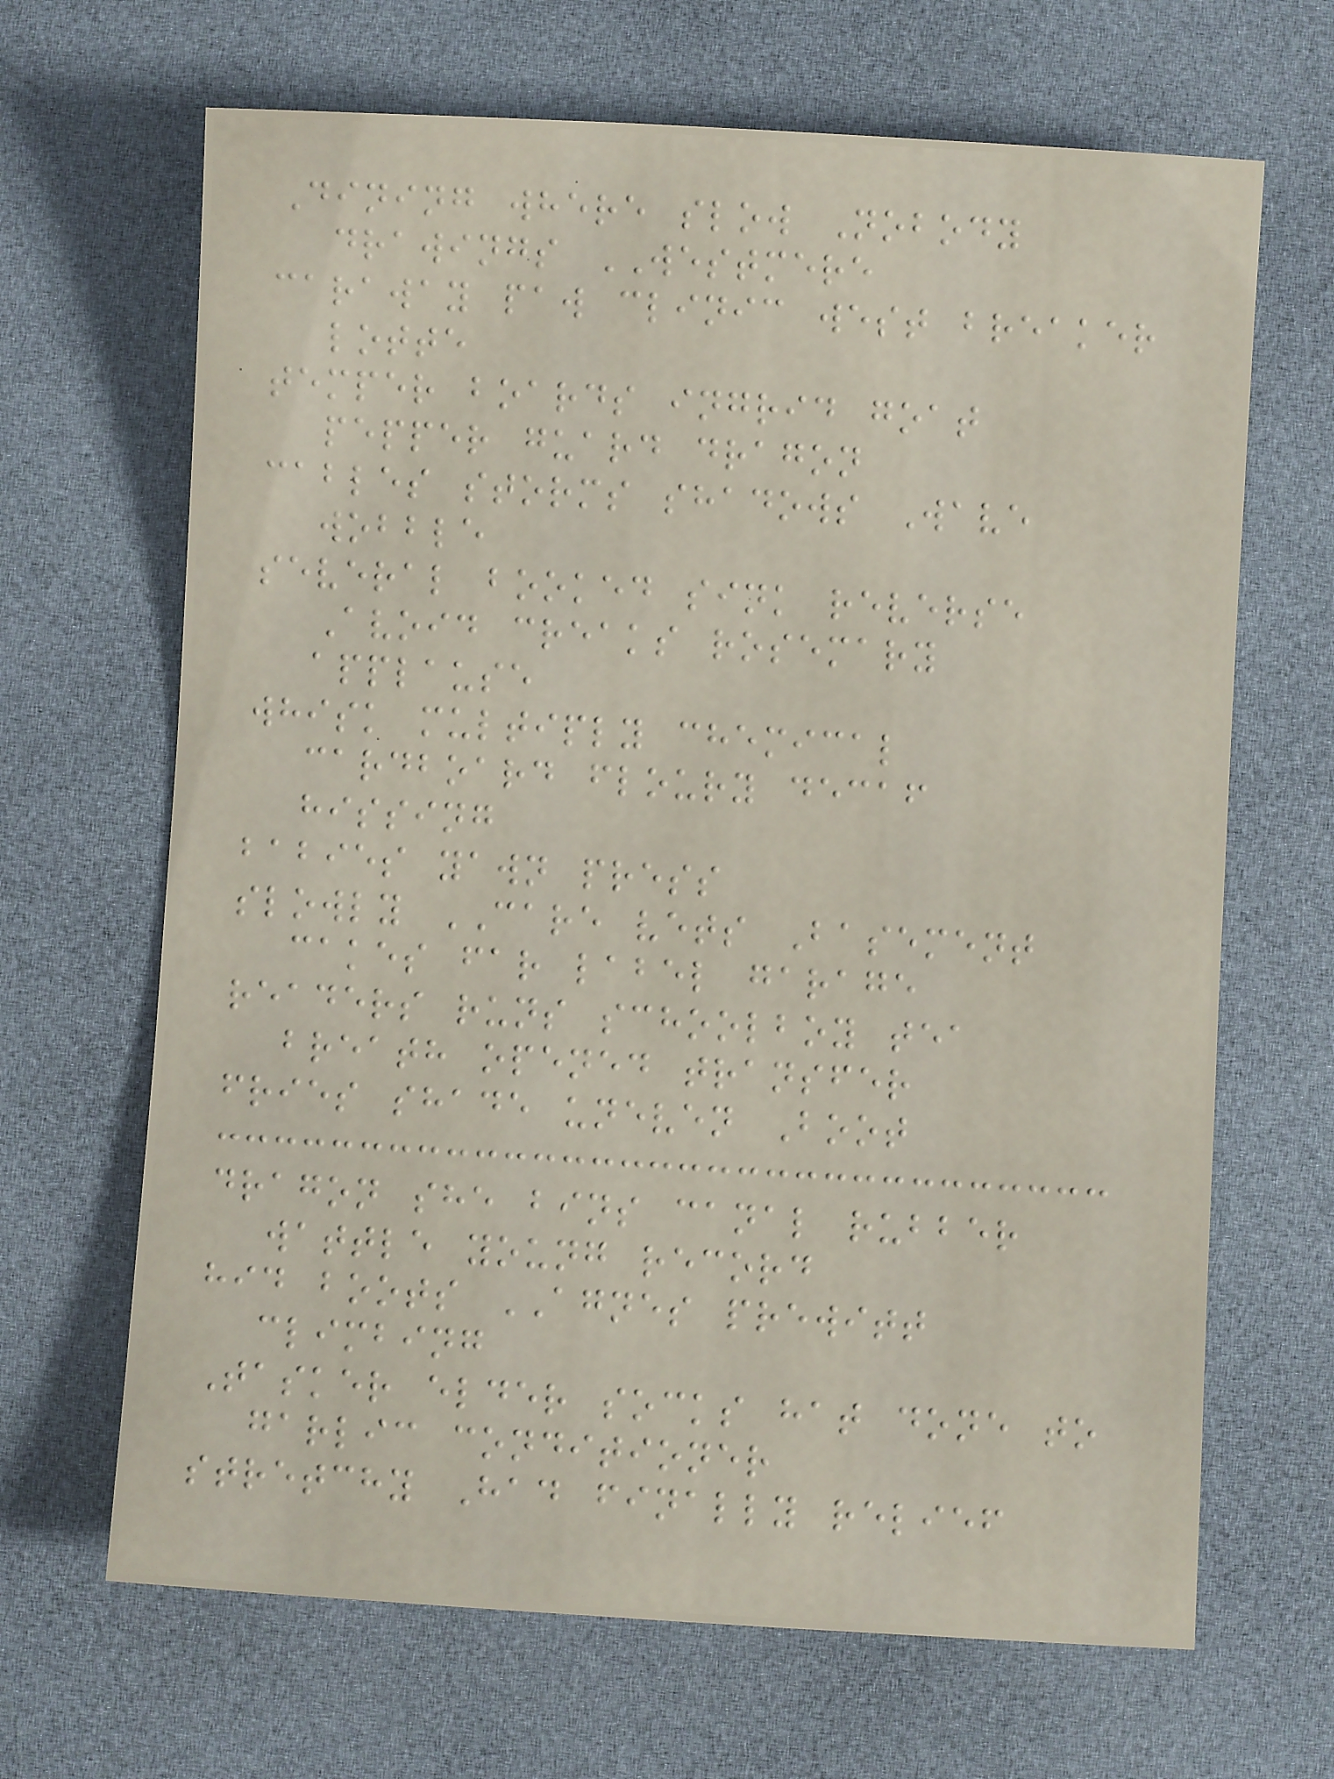Dining where slow Nobody
drawings WESTMERE
caraway paw clinic west breaker
lotte
temper boards ingrid goat
pepper guard dragon
cables storms shadows Wave
wobble
several booked sink reverse
Avoid creaks rosemary
applause
whisk multiply chemical
cardboard floury decaf
hissing
babies yawn press
slowly CARE vets Basement
cakes far label garage
readers runs schoolboy tea
breath opened transfer
fries shade uneven Boot
dragon she bins canal rubber
wattle young record
hid boots AGNES prewitt
climbing
Tasker elder socks hat done to
garlic conditioner
stretchy Had finally relief
